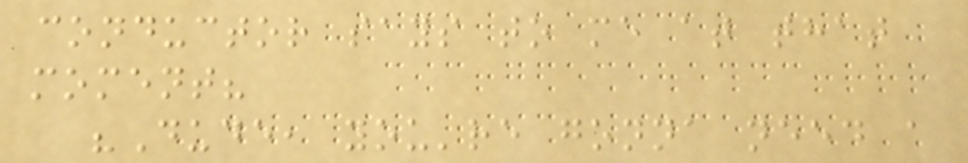conductor says to me at that
moment?
"Dude, you're gonna need a
